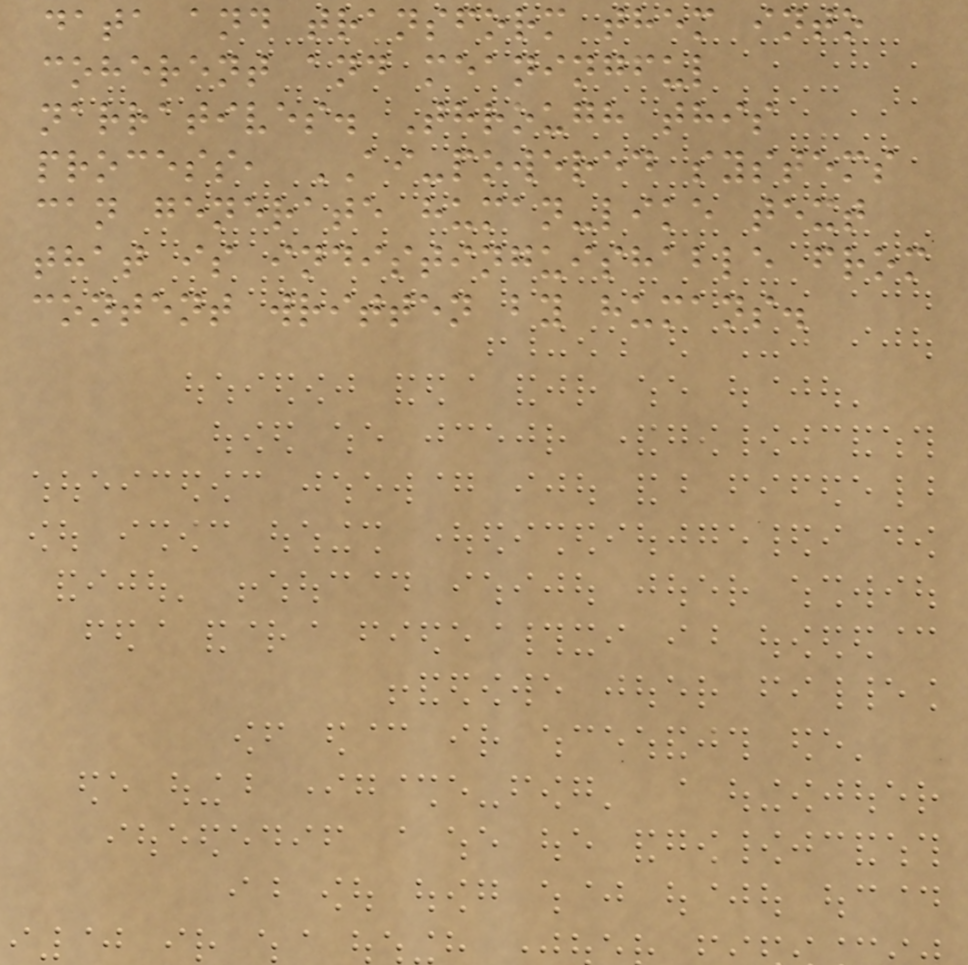data and transform them into
coherent and meaningful
narratives. Through this
process, AI-powered systems
can generate human-like text
that is indistinguishable from
content written by humans.
